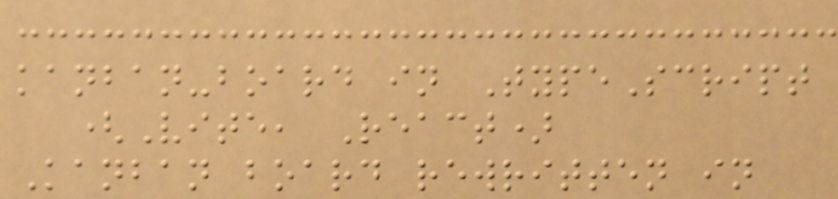kanban-board in TypeScript
(Vite, React)
Kanban board rewritten in
